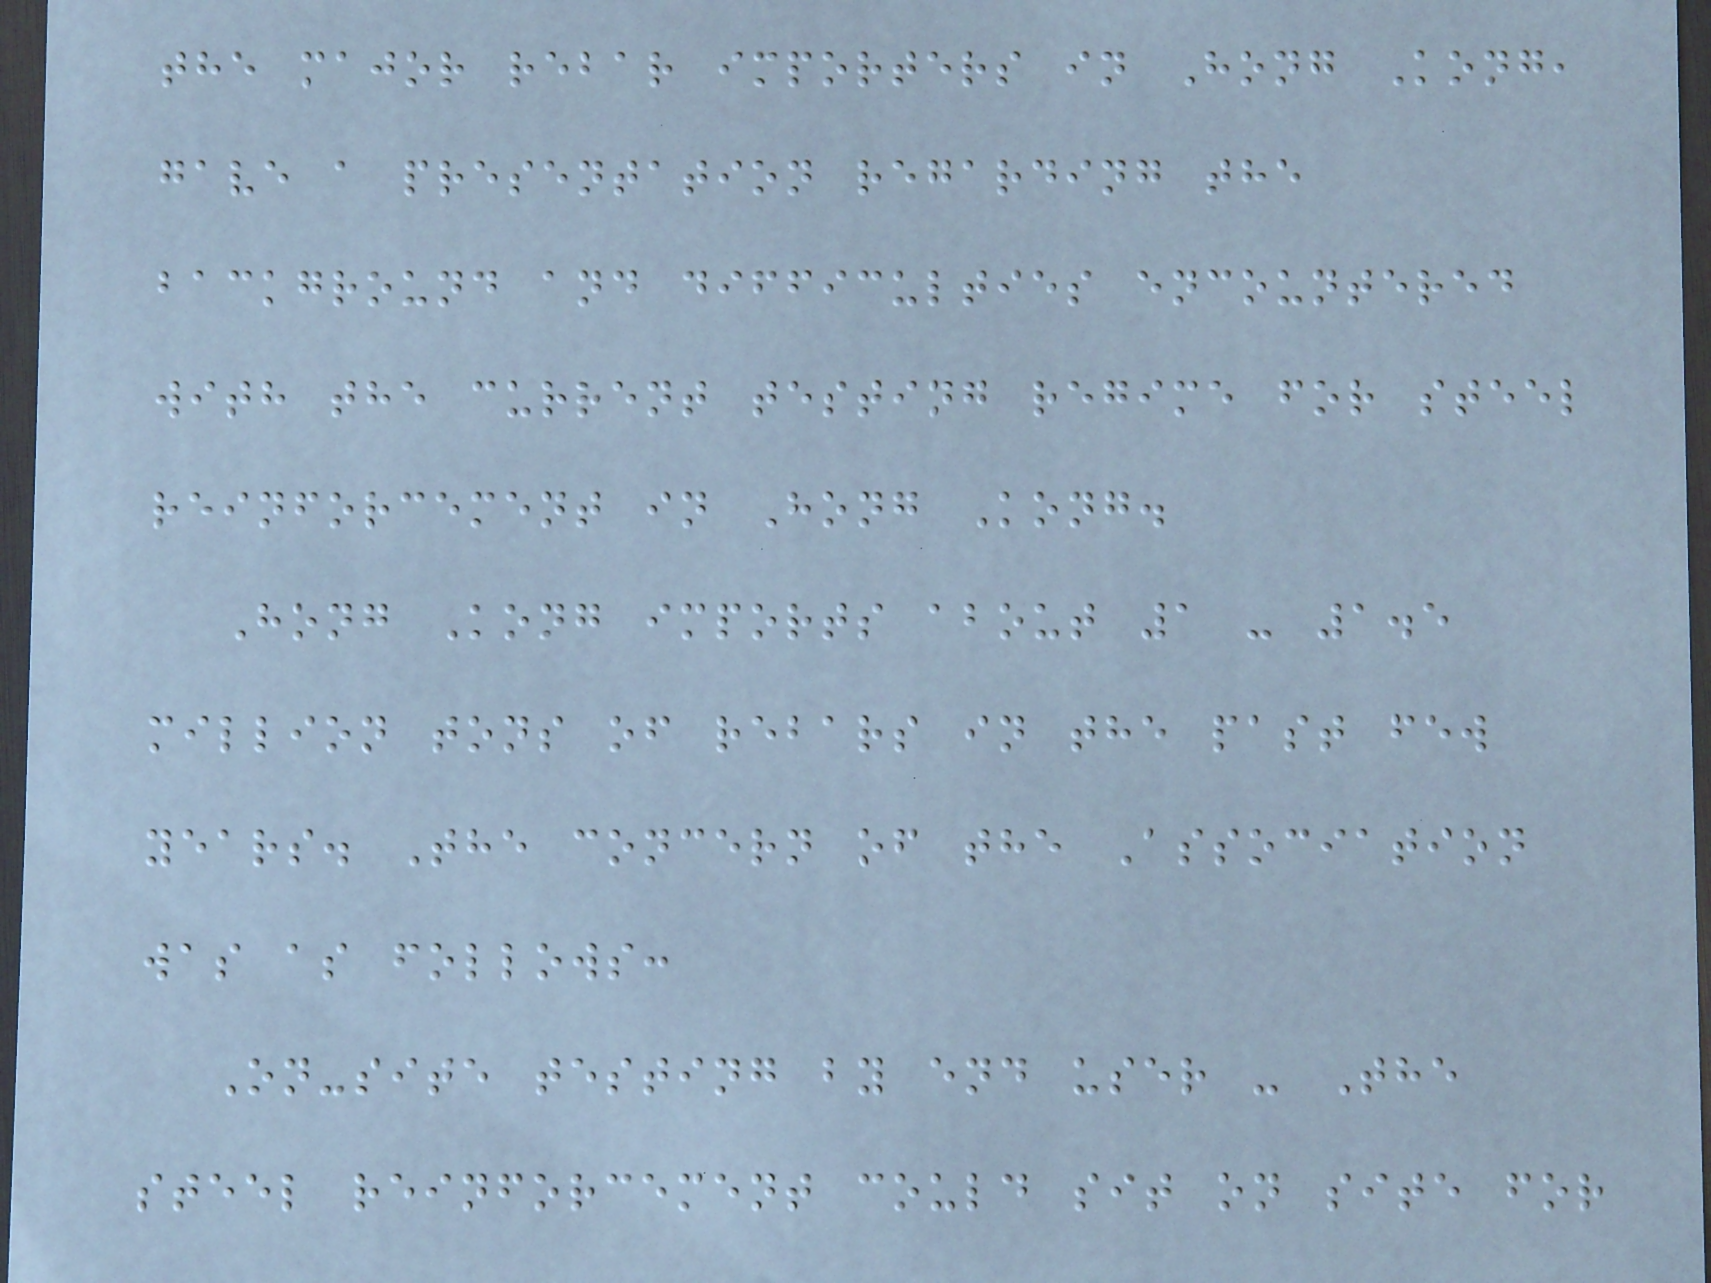the major rebar importers in Hong Kong,
gave a presentation regarding the
background and difficulties encountered
with the current testing regime for steel
reinforcement in Hong Kong.
Hong Kong imports about 1 - 1.5
million tons of rebars in the past few
years. The concern of the Association
was as follows:
On-site testing by end user - The
steel reinforcement could sit on site for
